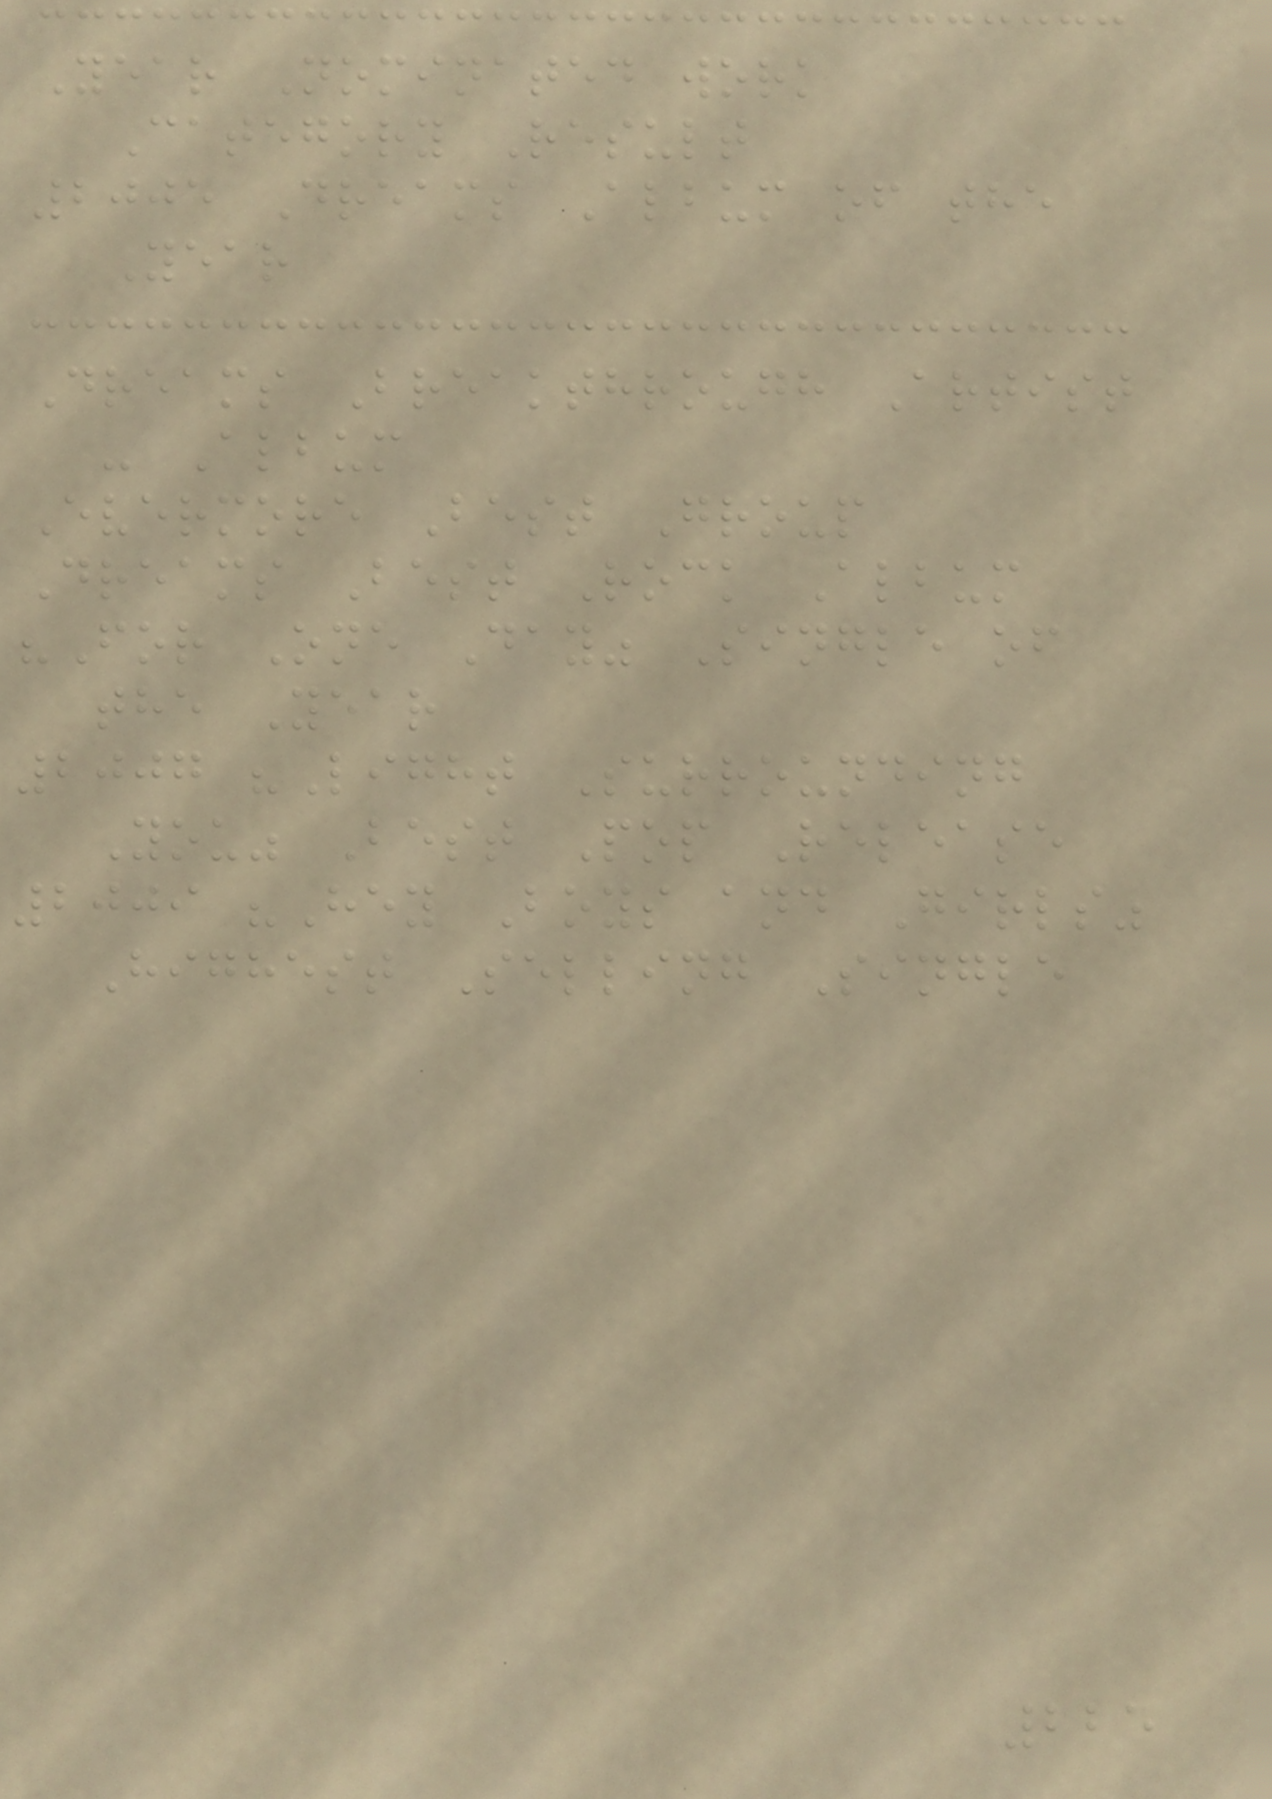Year Nominated work
Category Result
2005 Dreams Album of the
Year
Dreams Breakthrough Artist
- Album
Evermore Best Group
Dreams Best Rock Album
"For One Day" Single of
the Year
2007 "Light Surrounding
You" Best Pop Release
2009 "Hey Boys and Girls"
Highest Selling Single
225
